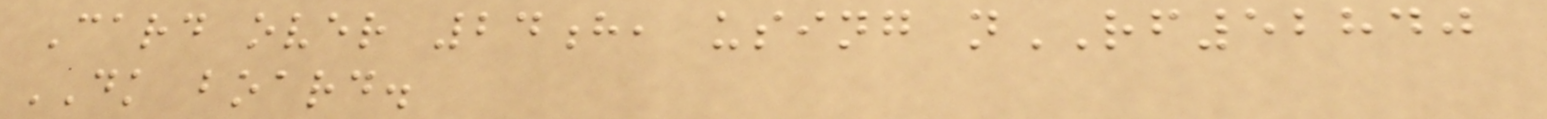Card over 24h, using nRF52840
DK board.
